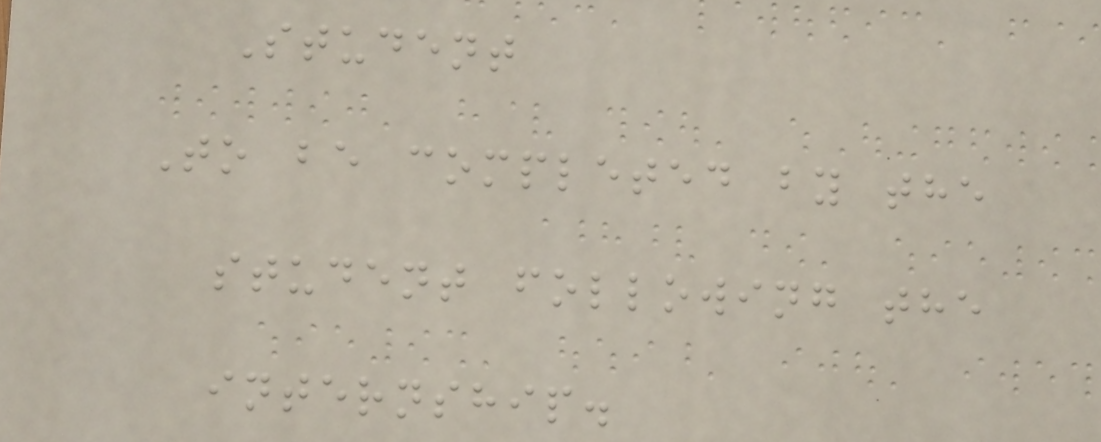Student
To be completed by the
student following the
internship.
